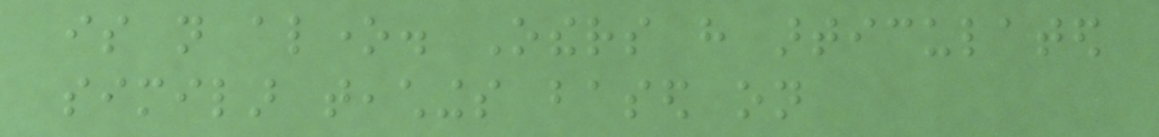is not alone. Others have articulated
similar teachings based on
